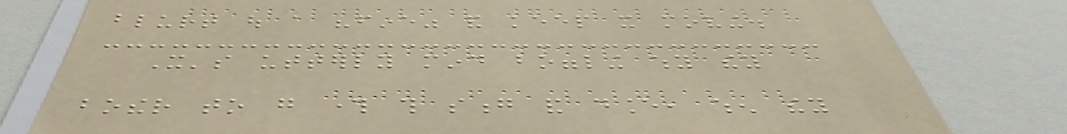blurt out a "fine" and keep it moving.
It's utterly mind boggling why they
bother to go through this song and dance, when they
